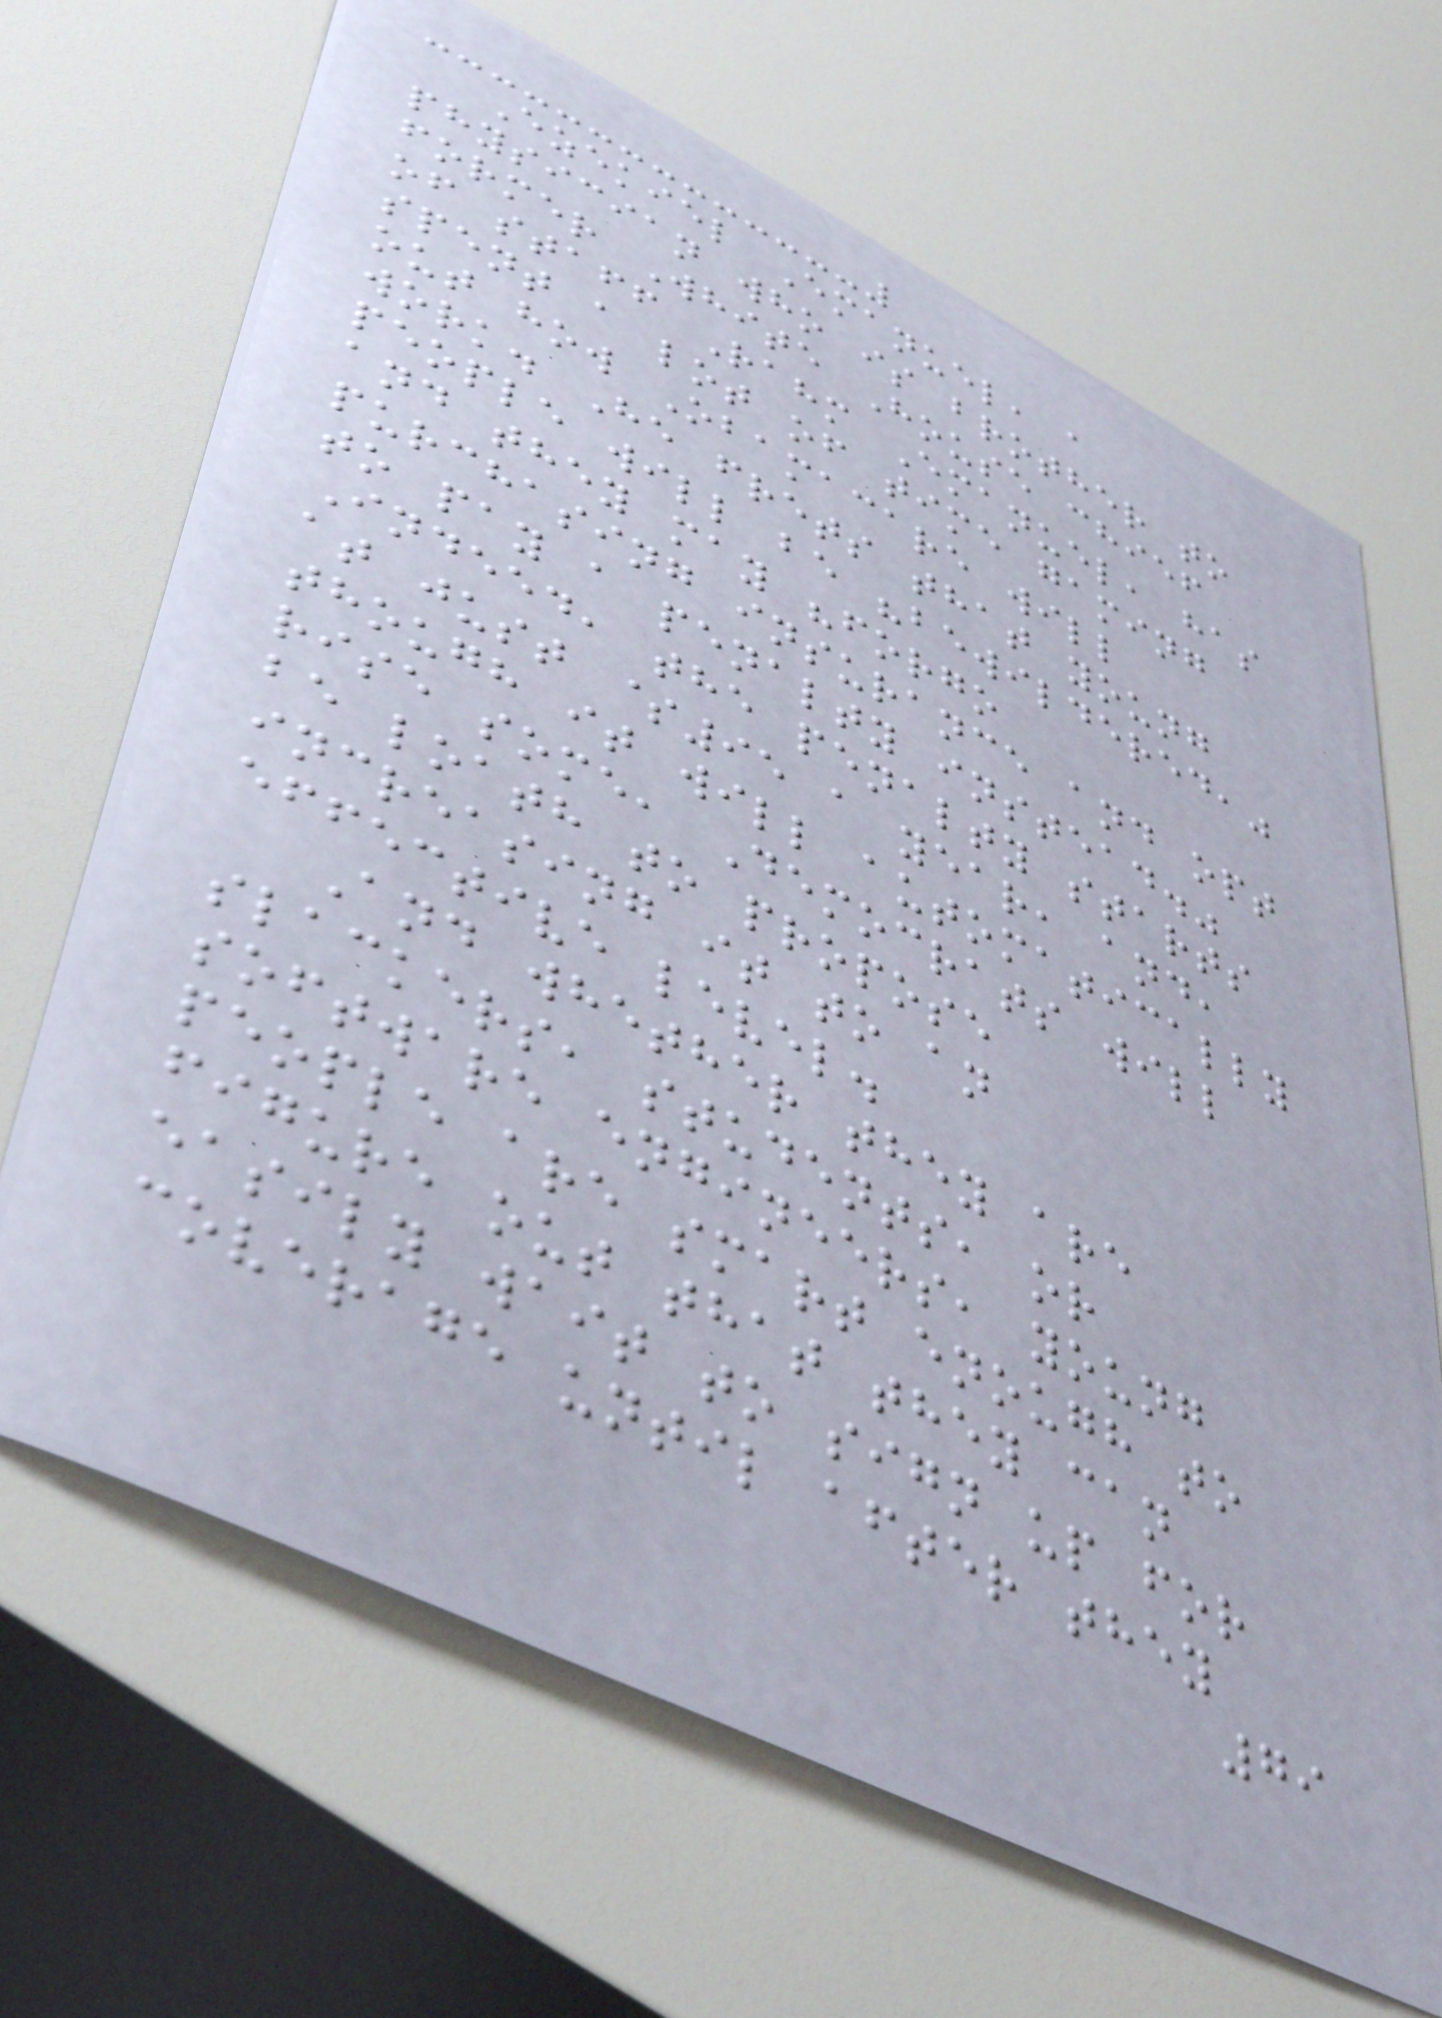Ezekiel Emanuel, a
physician who is brother to
former White House chief
of staff Rahm Emanuel, has
spent a lot of time gaming
out how Obamacare will
work. He frets that young
people will be "bewildered,"
and they may "forgo
purchasing insurance and opt
to pay a penalty instead."
Indeed, the penalty starts
at just $95 a year, and,
though it will automatically
rise some, Democrats will
be loath to propose
increasing it to an
effective level.
And whether they are
slackers, students, or
software engineers, young
people are smart enough to
figure out that they can
easily wait to sign up for
coverage until after they
79
